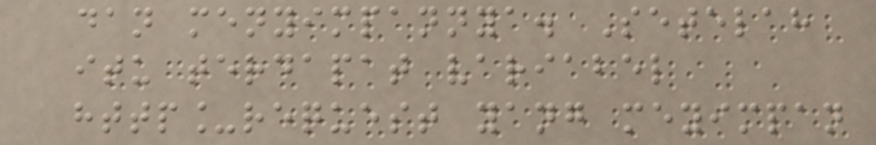dan menyimpannya. Setelah
itu terdapat variabel
http_request yang meyimpan
